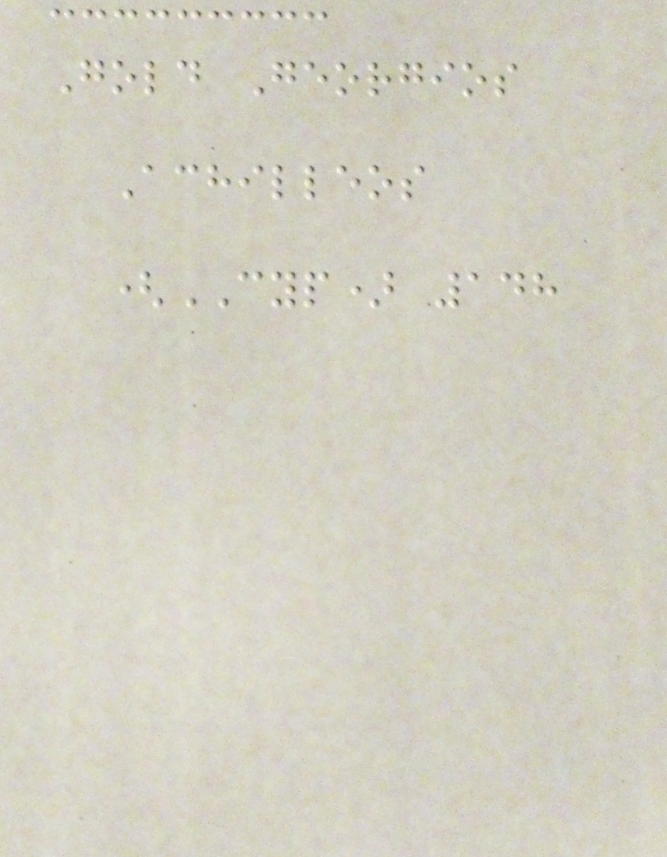Gold Georgios
Achilleos
(CYP) 148
